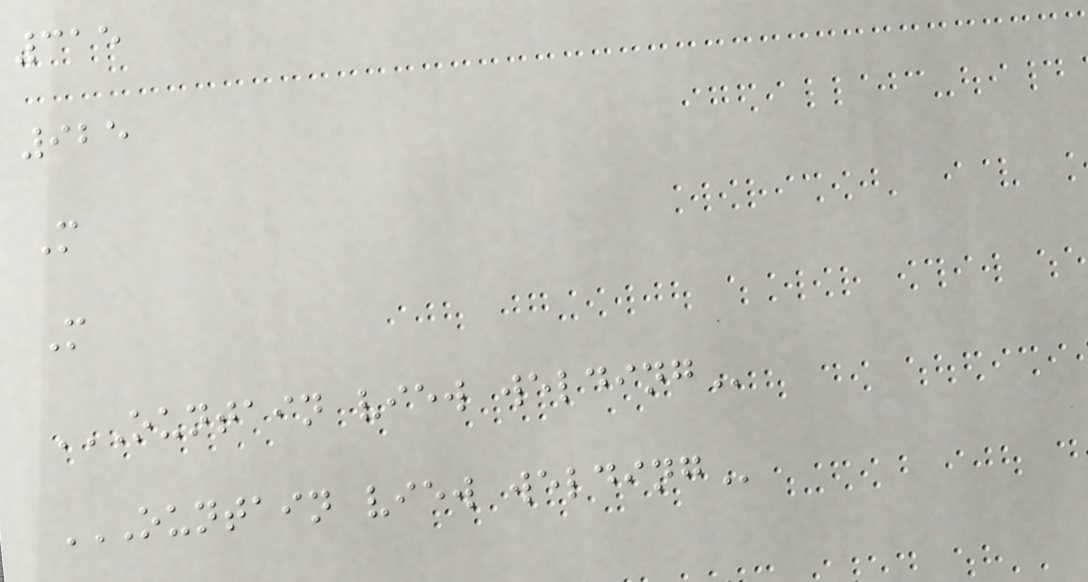315
925
M
M
OUNTAIN VIEW WELDING
OUNTAIN VIEW WELDING
